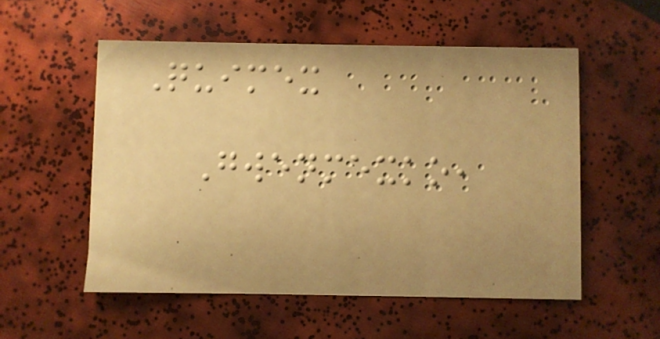Quimex
Gwenmexko,
